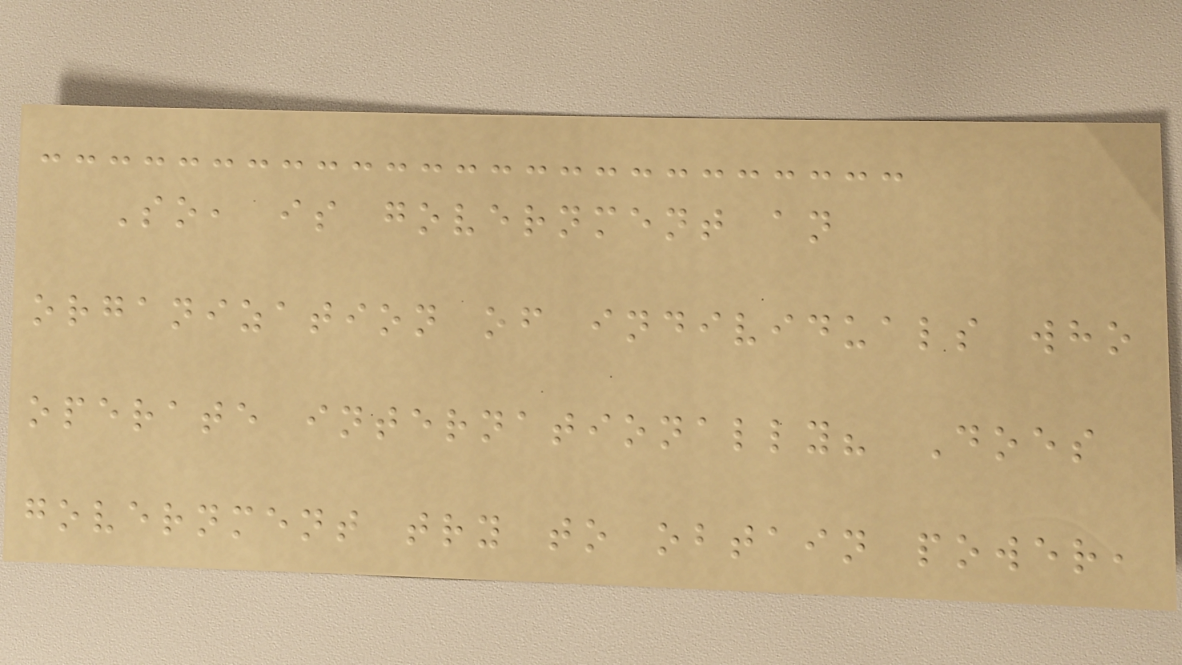So, is government an
organization of individuals who
operate internationally? Does
government try to obtain power,
